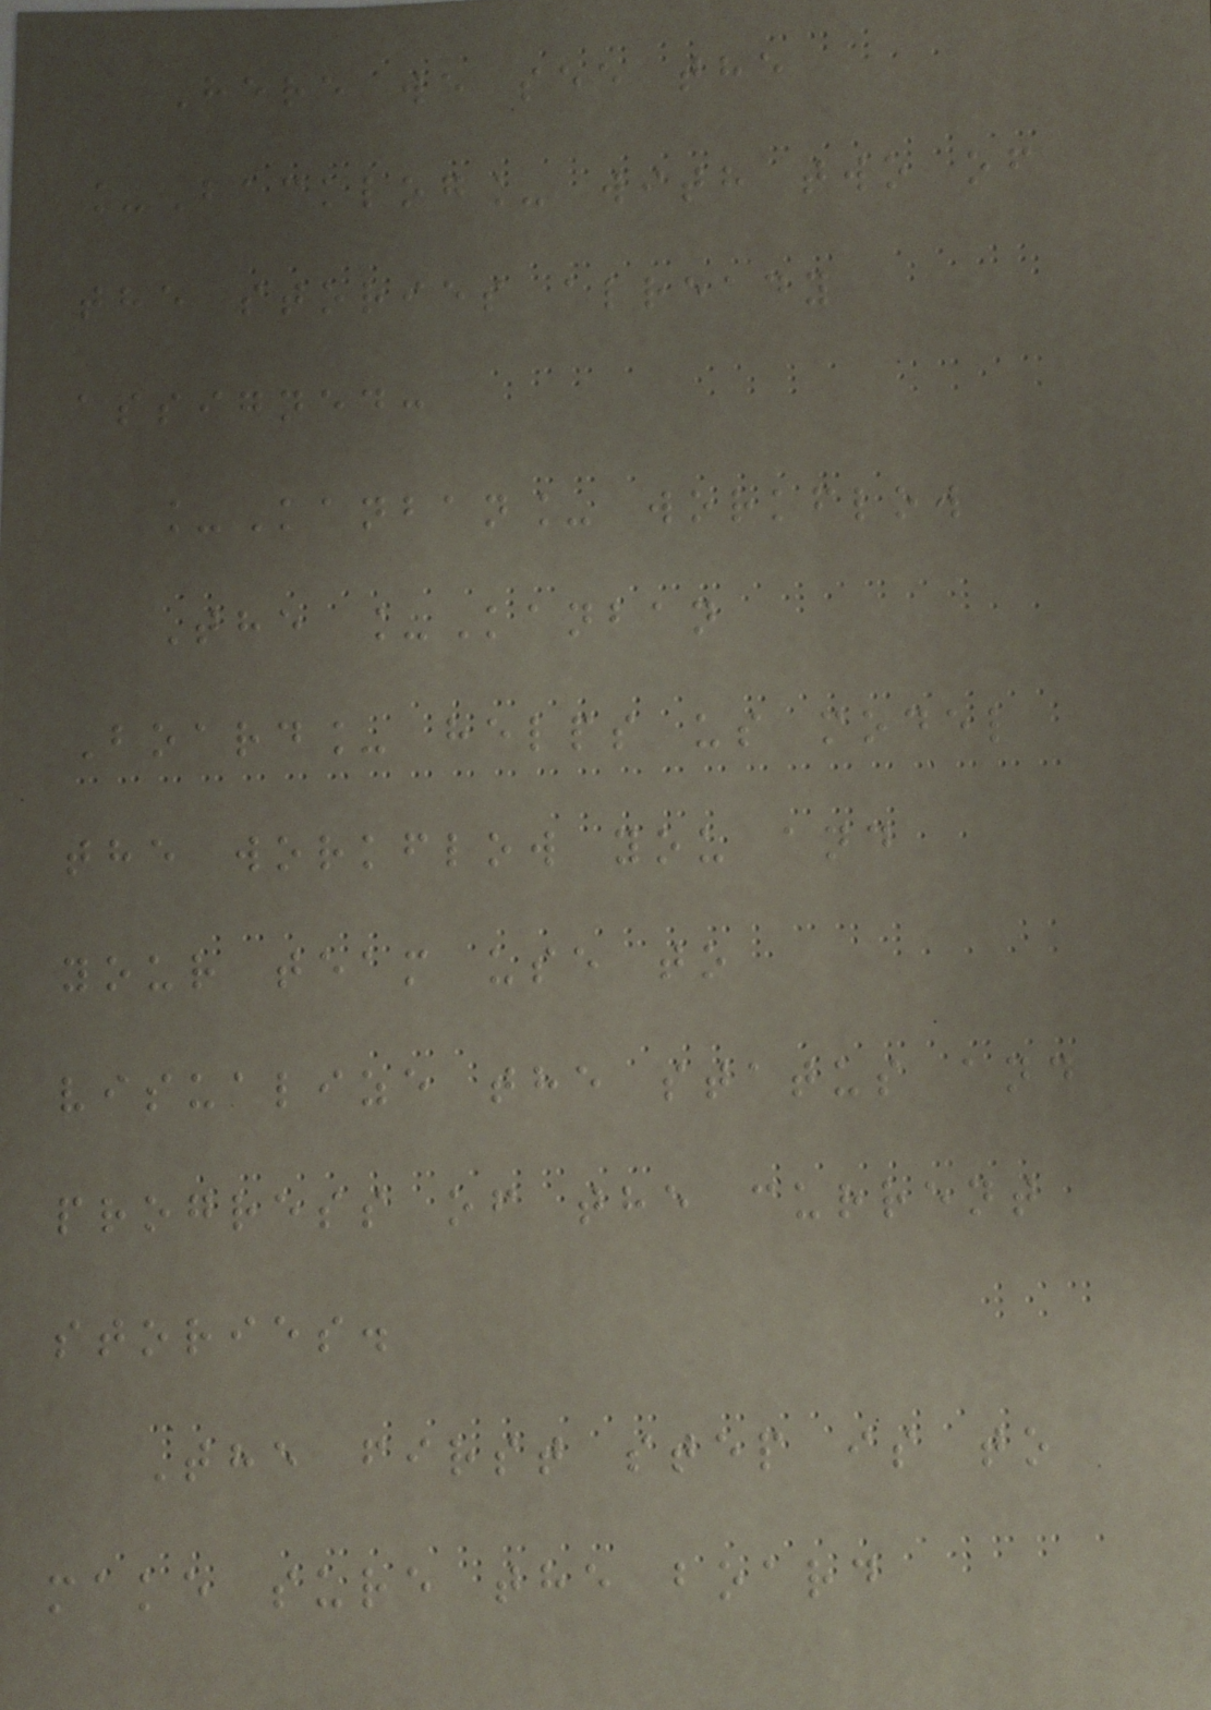Here we see the
_Backlog_ with two of
the stories already
assigned:
_Kanban_ workflow
The _Kanban
Board_ helps us model
the workflow you and
your team use to
visualize the status and
progress of the current
stories.
The first step is to
make sure the board
